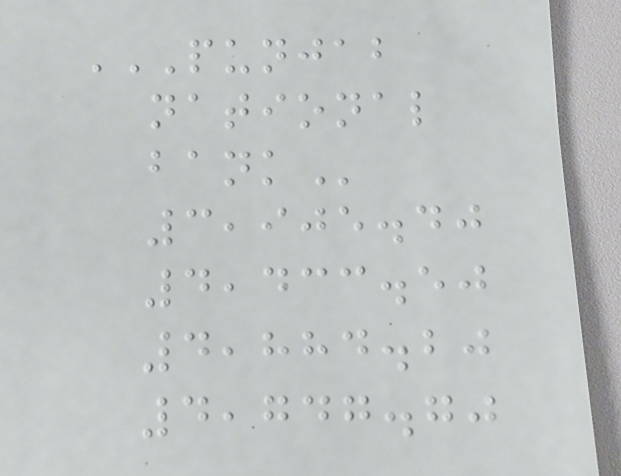PUNJAB
NATIONAL
BANK
3,905.40
4,433.50
4,884.20
4,747.70
